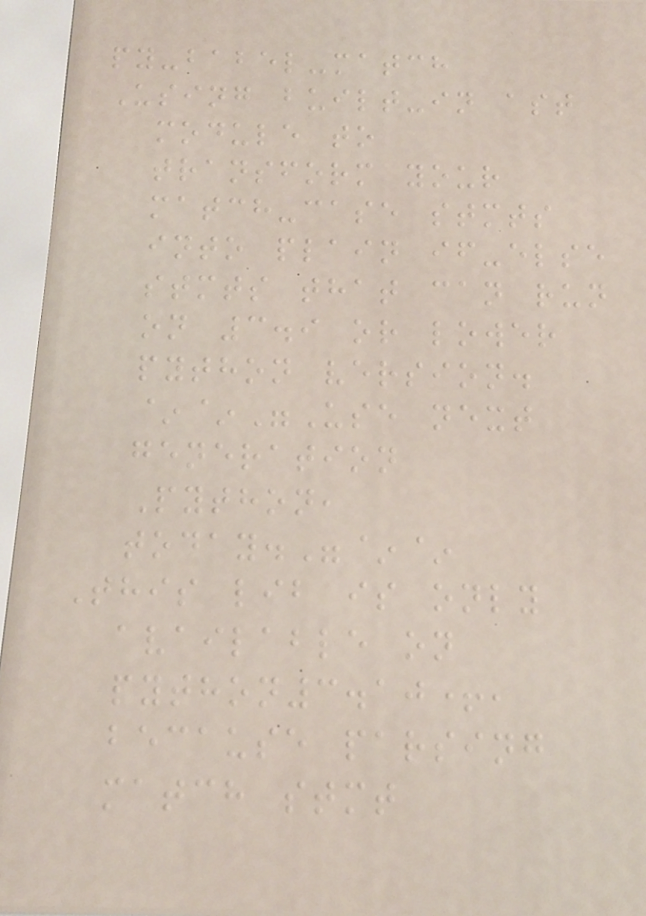py-babel-match
Using built-in ast
module to
transform your
match-case stmts
into plain if-else
stmts that can run
on 3.9 or lower
python version.
~~"Use next
generation
Python,
today."~~
This lib is only
available on
python3.10+,
because parsing
match stmt
